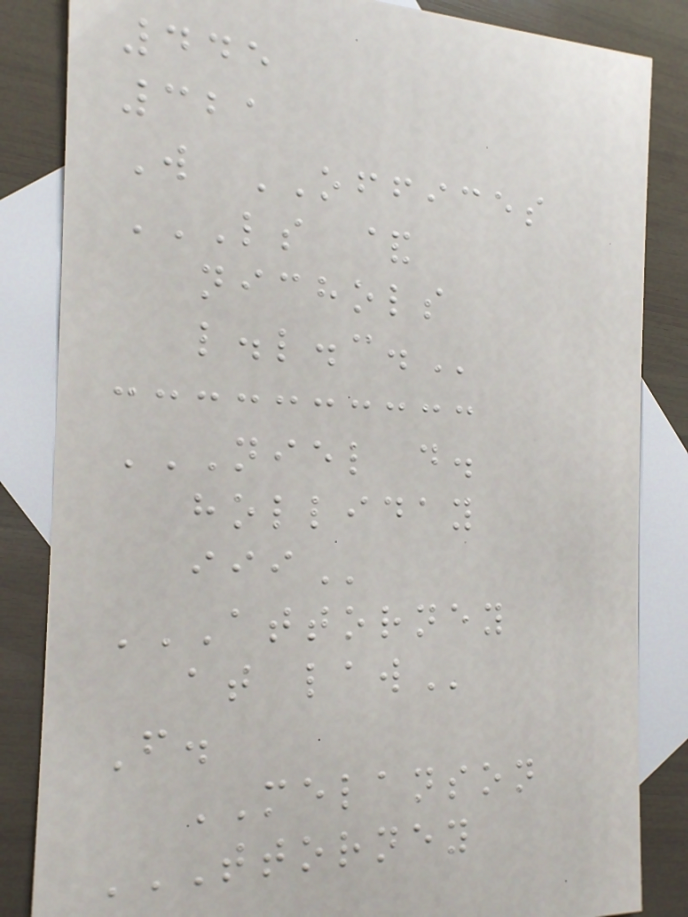445
321
W OFFICES
LS &
NICHOLS
L.L.C.
NIEL D.
HOLLIDAY
III
ATTORNEY
AT LAW
F.
MELANSON
TTORNEY
